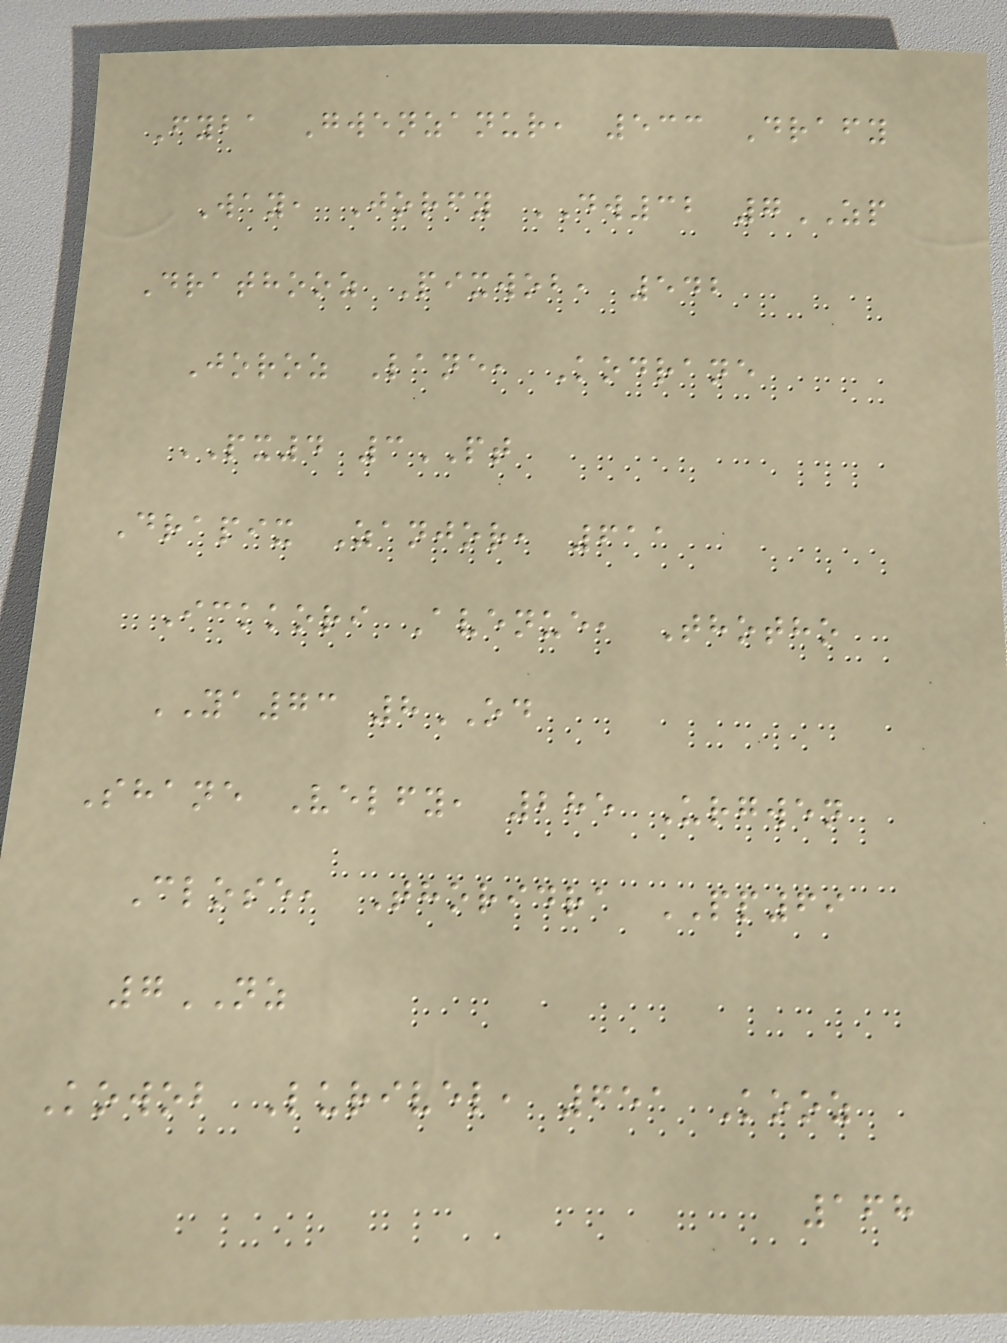Fyba Gwenzanur, 533 Drafy
Way, Jorfy DW32 7ZP
Drathooz Pixwob, 542
Joroz Lane, Kodrane
PX4 3PT
Drapix Zanjor, 611
Ickkori Avenue, Thotho
YA73 8OD
Shane Velfy, 285 Urgwen
Close, Thoridra PP69
7NZ
Kowob Lurivel, 651 Kooz
168
